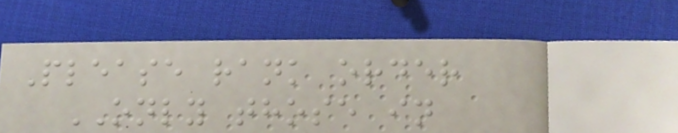Please rank order
ONLY those in
